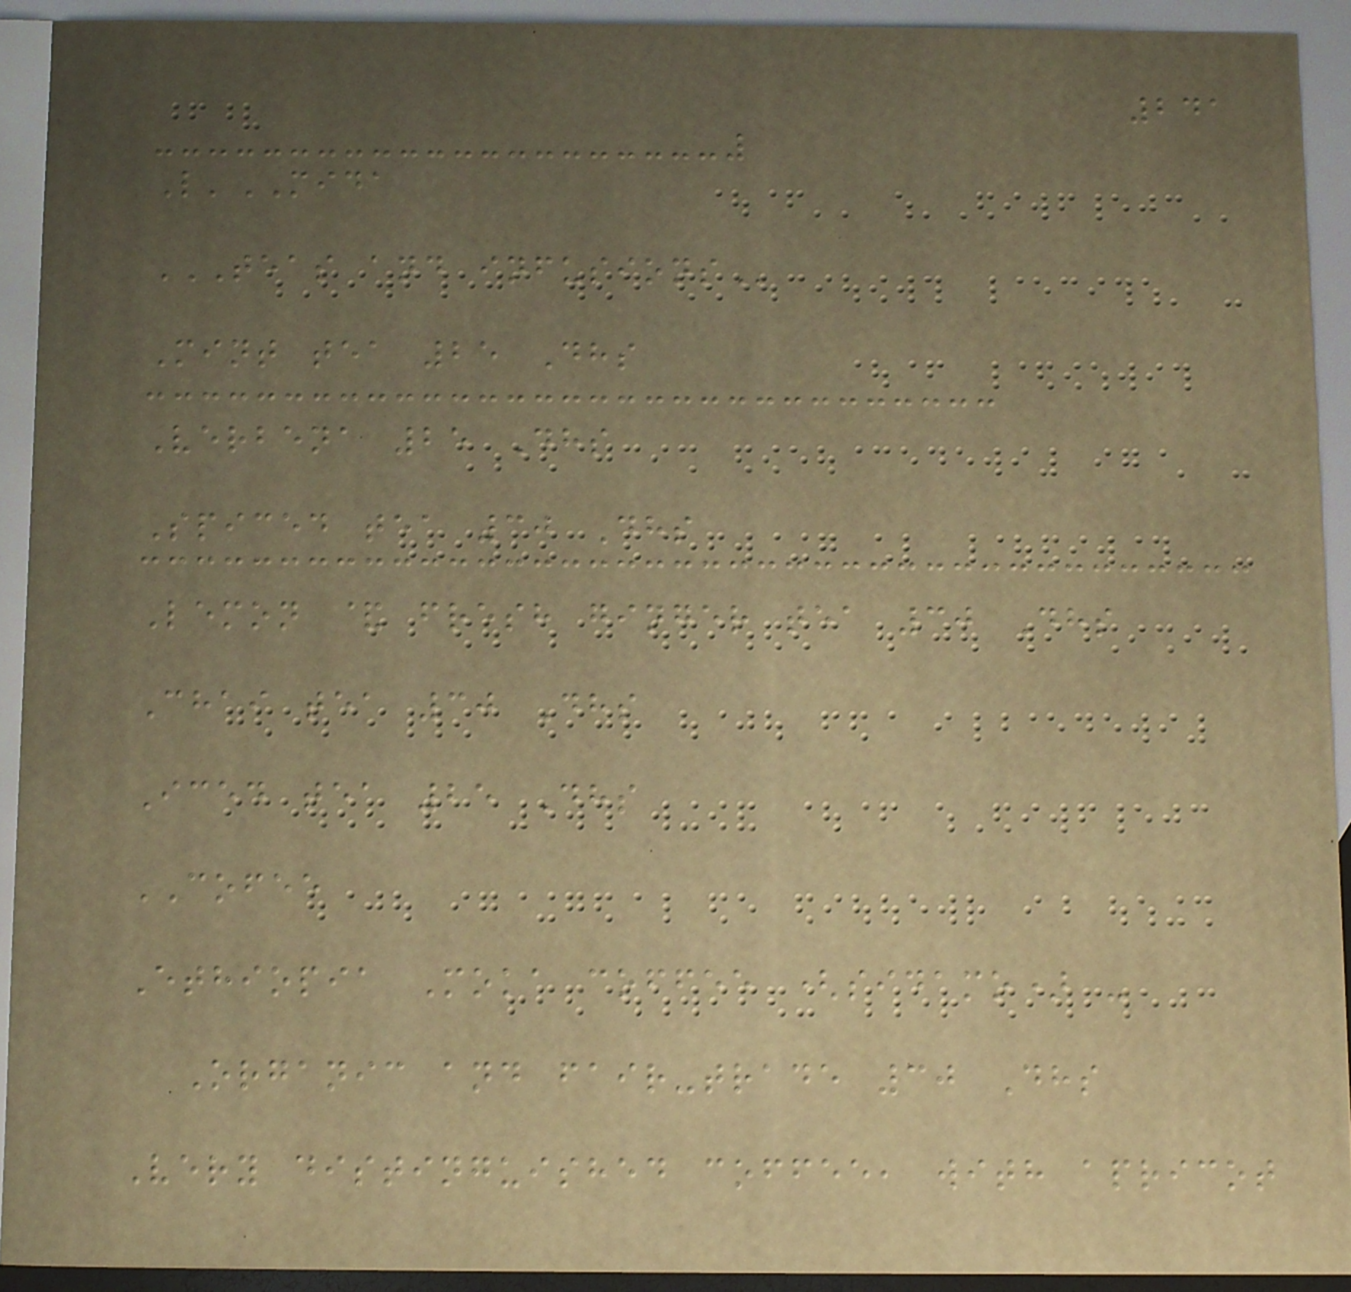241
L'MIDA
TEAS AND INFUSIONS
Mint tea 25 Dhs
Verbena 25 Dhs
Spiced tea 30 Dhs
Lemon & fresh ginger tea 30 Dhs
Chai tea 30 Dhs
Iced tea 25 Dhs
COFEE
Ethiopia Moka coffee (sidamo) -
Organic and fair-trade 30 Dhs
Very distinguished coffee, with apricot
